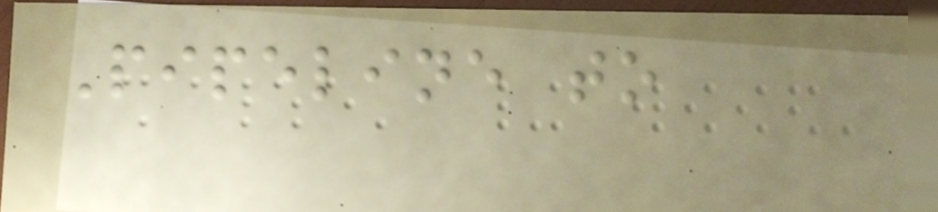Pipeline to
